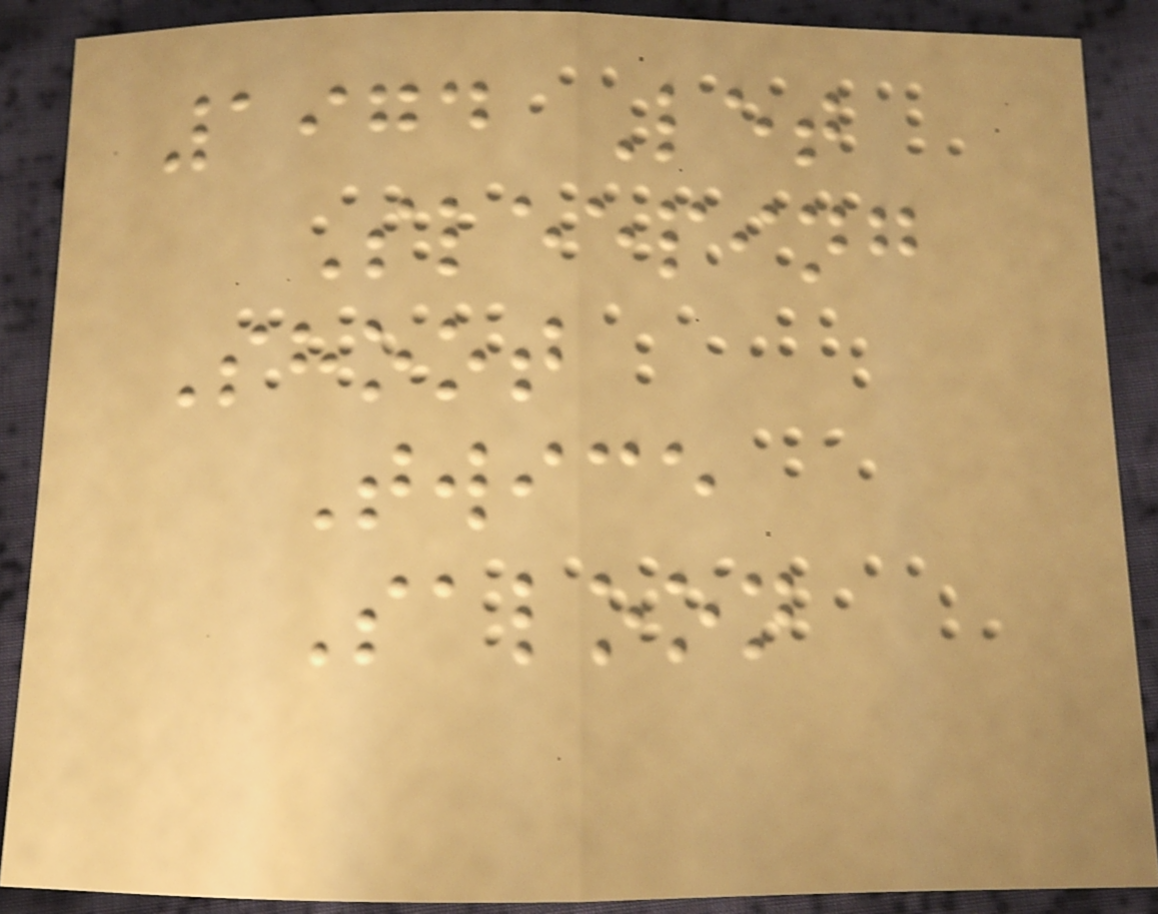1974 Let
Sleeping
Shoot
Twice
Saloon
